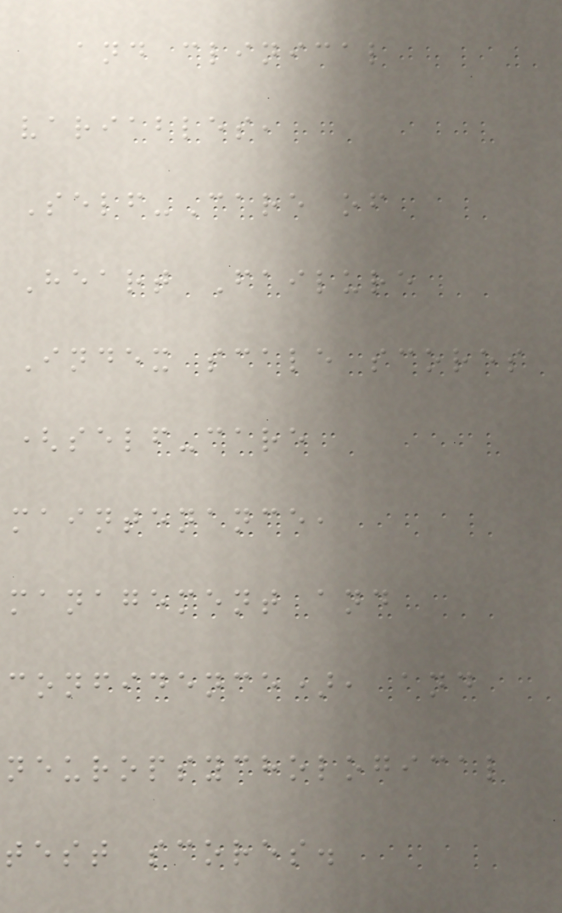and clinical
variables,
Self-Care of
Heart Failure
Index scale scores
(self-care
maintenance,
management and
confidence), and
neuropsychological
test scores.
